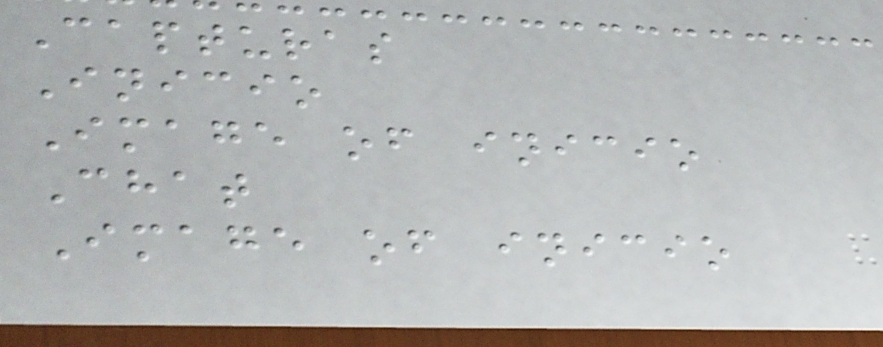Capturas
Inicio
Image of inicio
Chat
Image of inicio
